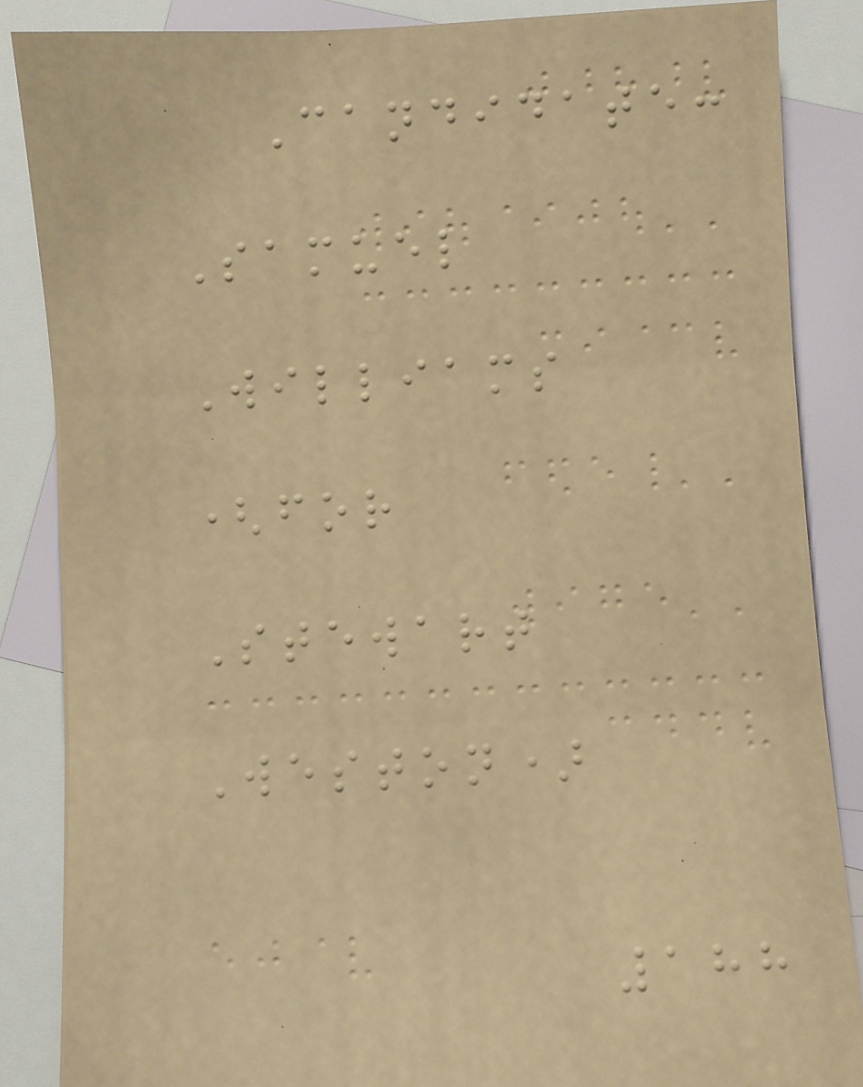Candidate:
Samuel
Williams
(for
Stewart
Weston)
188
